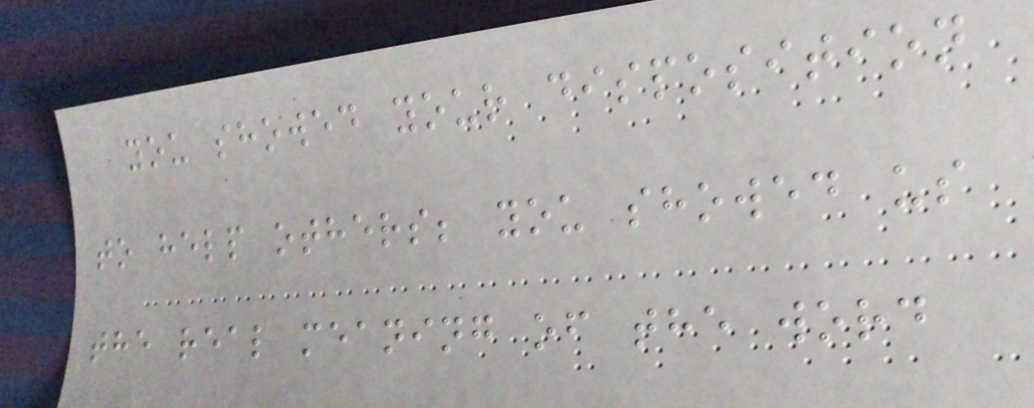you showed your disposition
to help others; you showed us
the real meaning of the word
